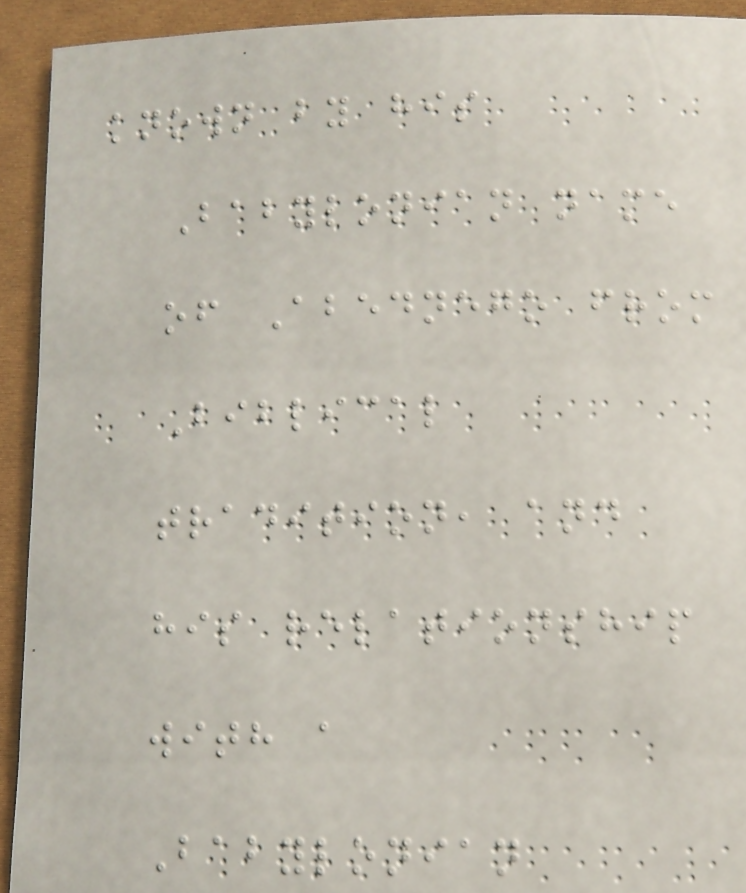known by his
Babylonian name
of Abednego from
Biblical
tradition, and
his relationship
with a
Babylonian
